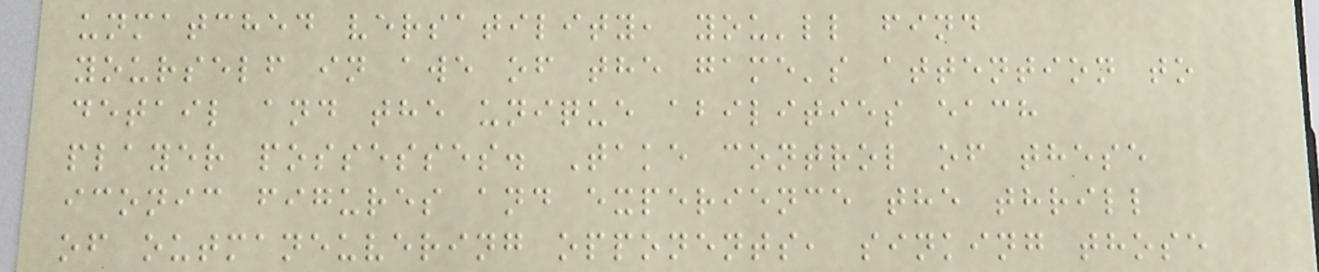unmatched versatility, you'll find
yourself in awe of the game's attention to
detail and the unique abilities each
player possesses. Take control of these
iconic figures and experience the thrill
of outmaneuvering opponents, sinking those
